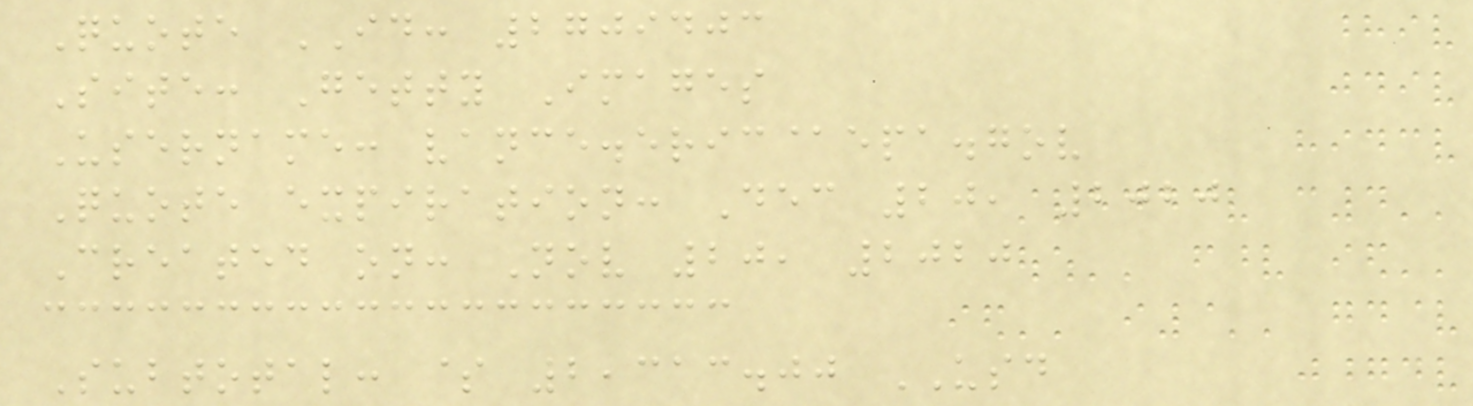Quote ID: 2709403
Site: Getty Images
Username: vance.eric@epa.gov
Quote expiration: Dec 20, 2020
Created on: Nov 20, 2020
Subtotal: $ 2,313.00 USD
